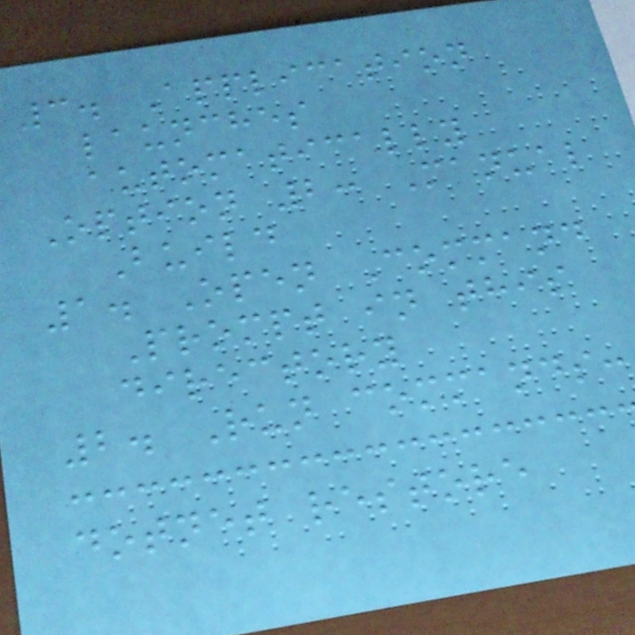3. Application
launches
automatically
Option 2: Manual
Build
1. Open Command
Prompt in this
directory
2. Run commands:
dotnet restore
